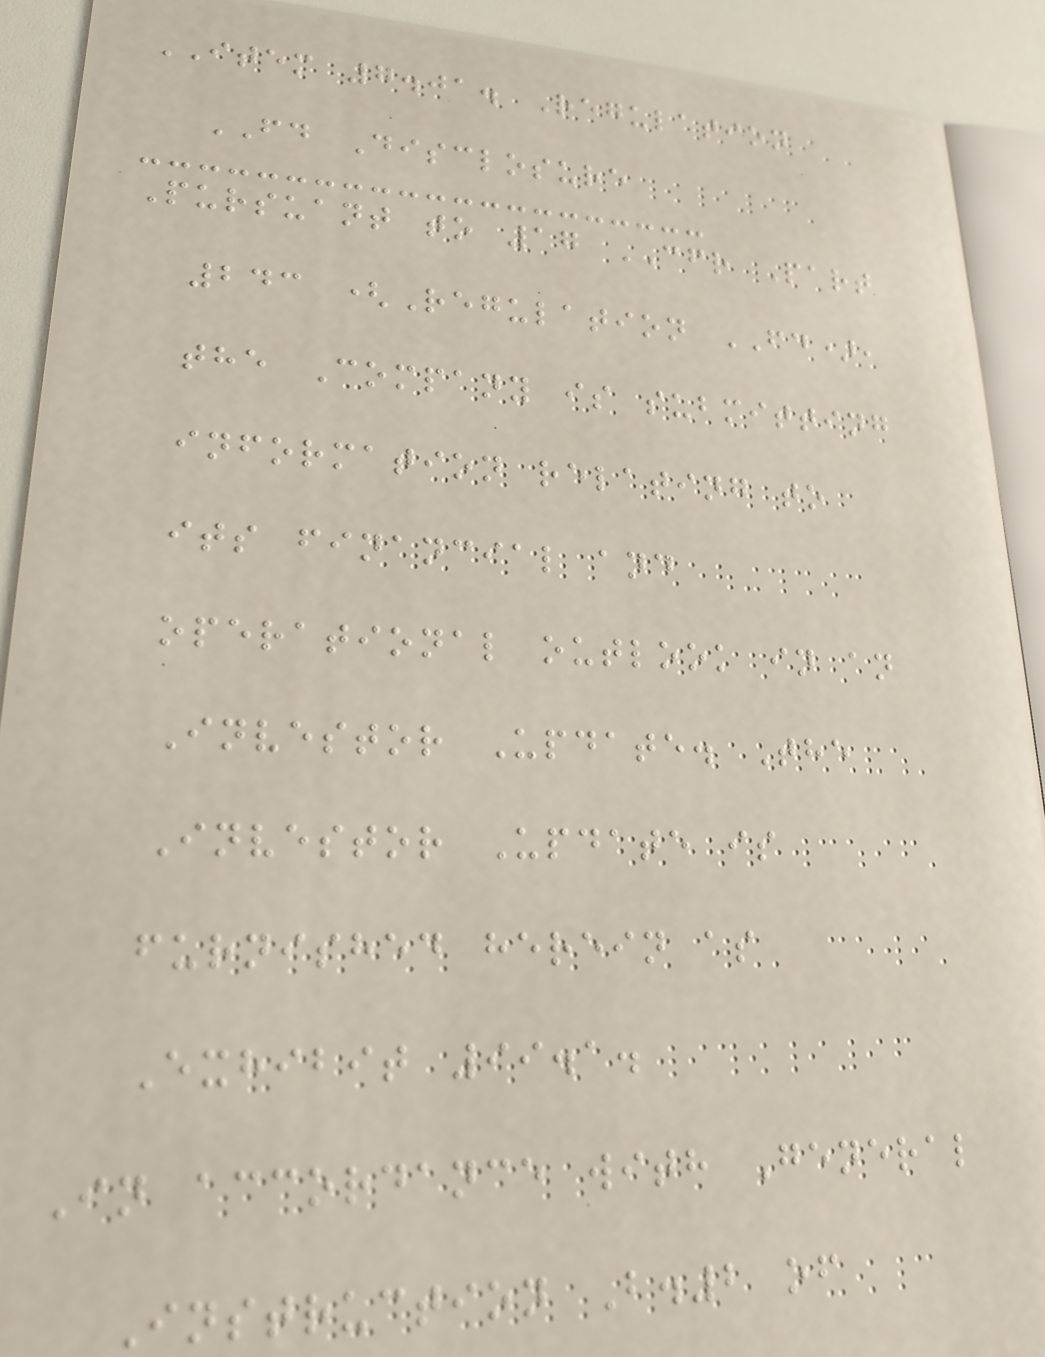ITEM 7.01. Regulation
FD Disclosure
Pursuant to 17 CFR Part
243 (Regulation FD),
the Company is submitting
information relating to
its financial and
operational outlook in an
Investor Update. The
Investor Update is
furnished herein as
Exhibit 99.1.
In accordance with General
Instruction B.2 of
